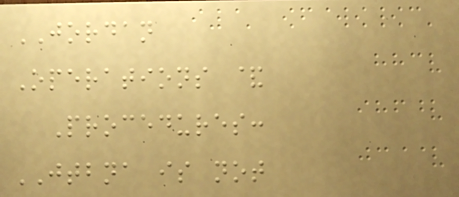JORDAN
Operations &
Procedures:
JTBNA is not
